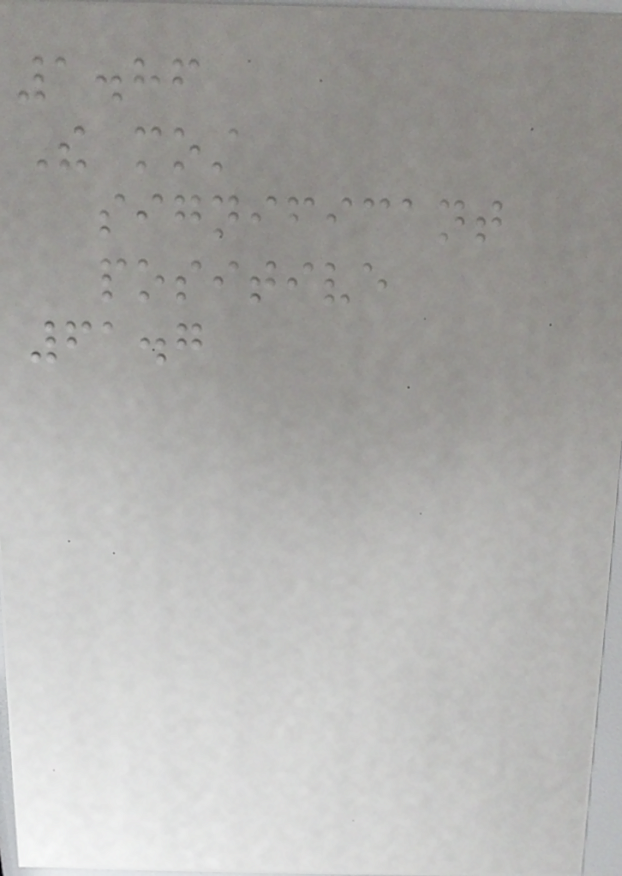1.86
The most
significant
positive
61.7
